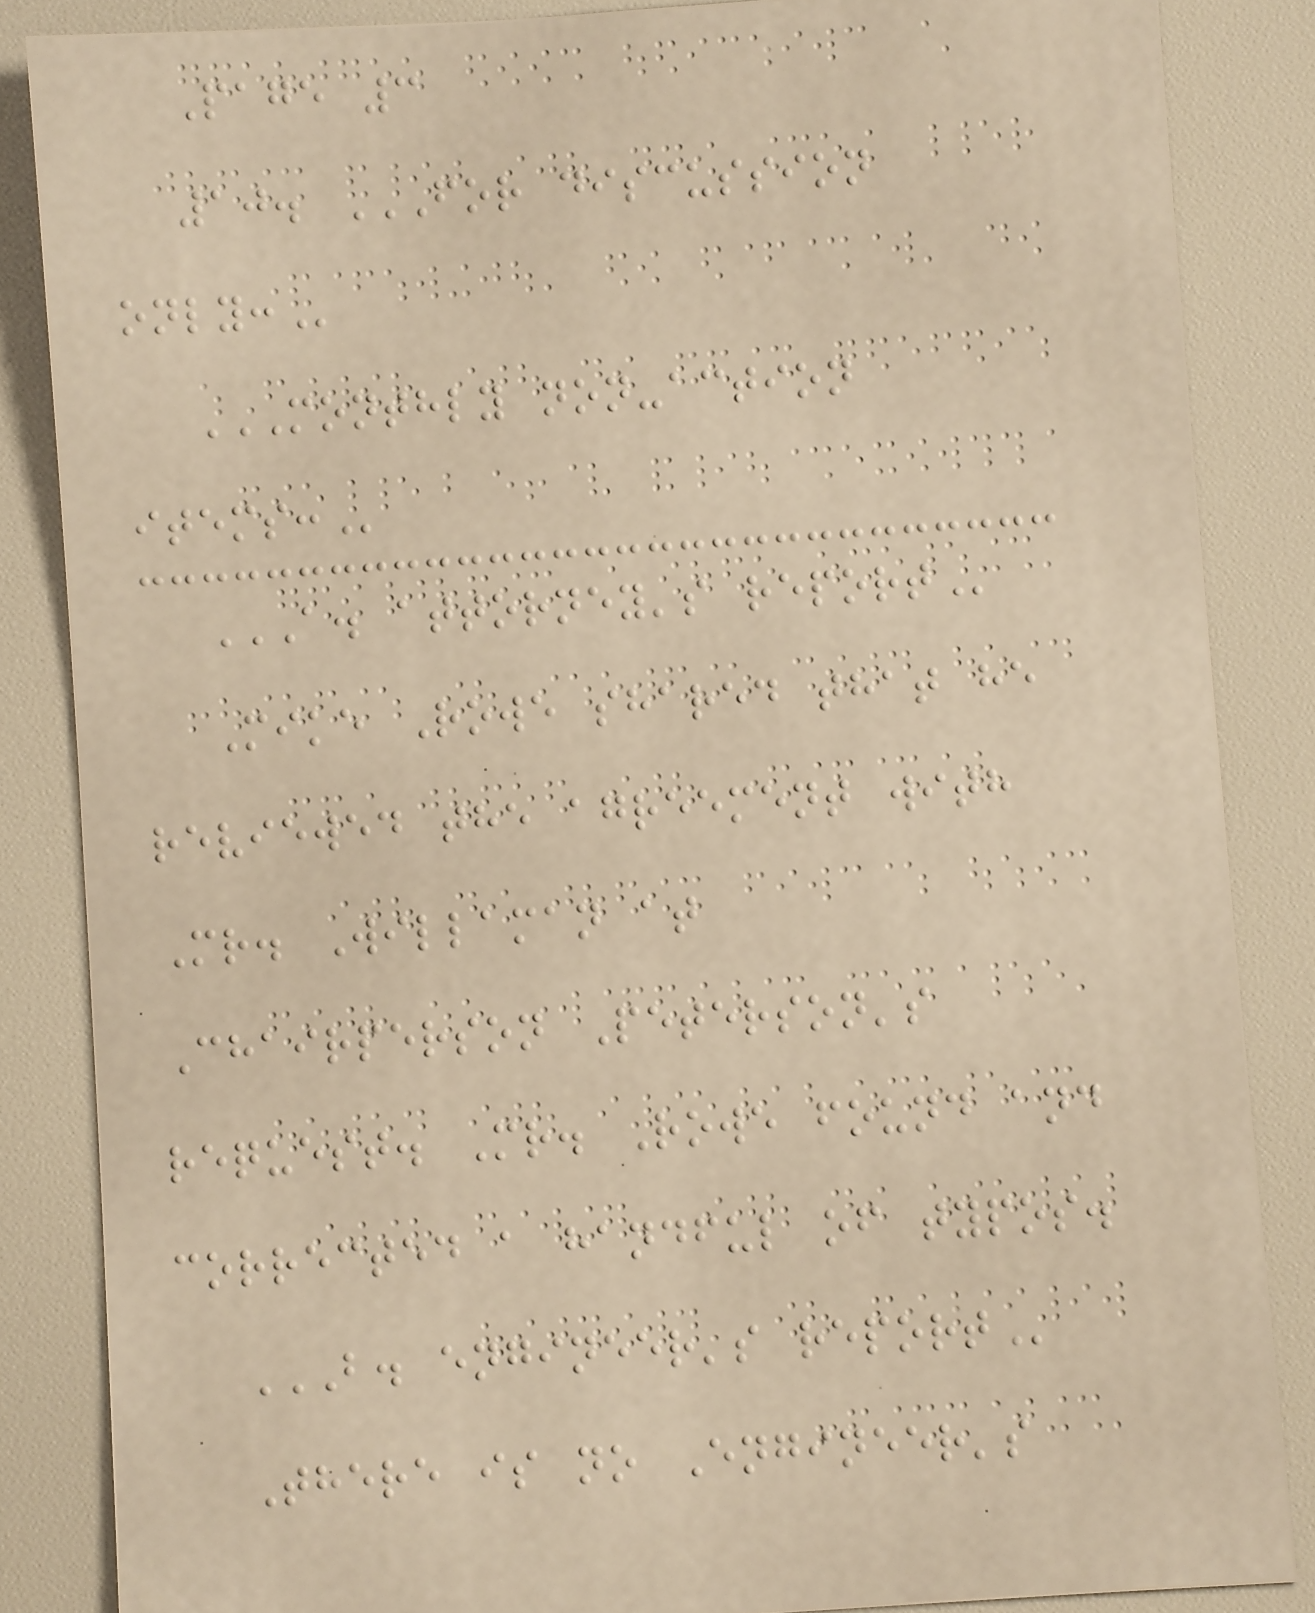Page 3
10. FOR DISCUSSION
ONLY:
MONTHLY NON-ACTION
ITEMS:
A. ATTORNEY'S REPORT
Mike Rowe shared that he
reviewed the agreement with
Mr. Willaman at
Chairperson Peterson's
request. Mr. Rowe found and
corrected a handful of typos.
B. ENGINEER'S REPORT
There is no Engineer's
